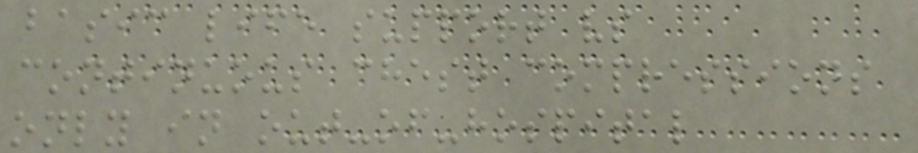basic life support vs
continuous chest compressions
only in out-of-hospital
